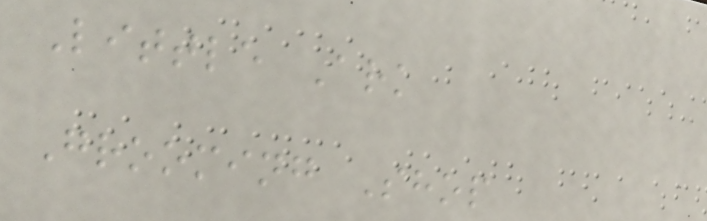Little Ark
Grooming Shop
